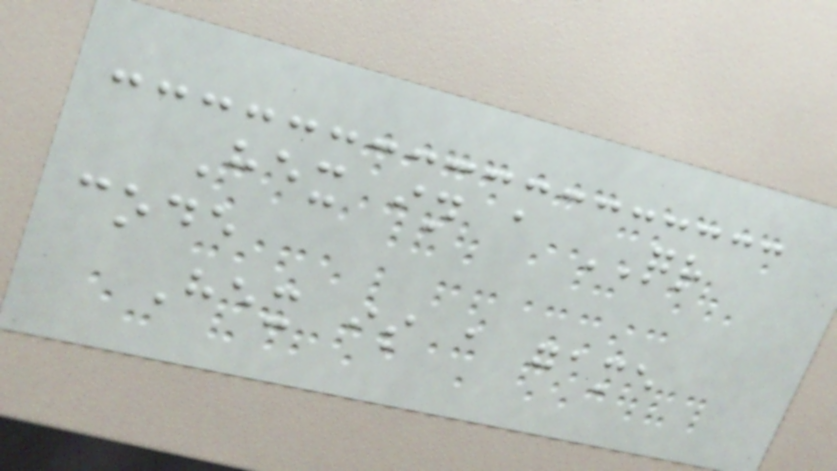Hex in a QR
code
Hex is a game
